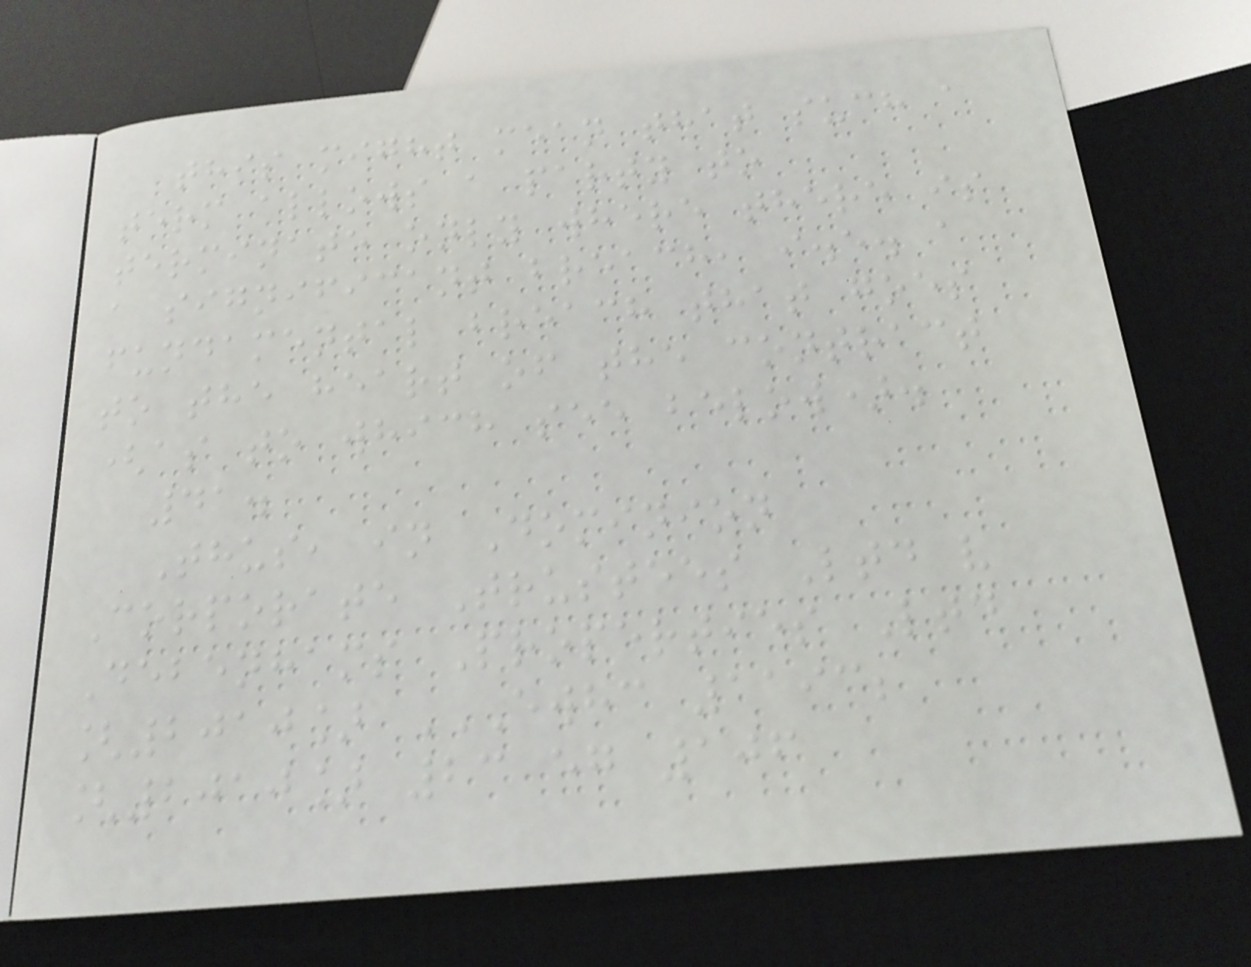this might mean that such a
term allows a party to
terminate only where there is
a significant breach, i.e. a
fundamental breach that goes
to the heart of the contract
(as to which see below).
41.
Thus, in Dominion
Corporate Trustees Ltd v
Debenhams Properties Ltd
[2010] EWHC 1193;
[2010] 23 EG 106
